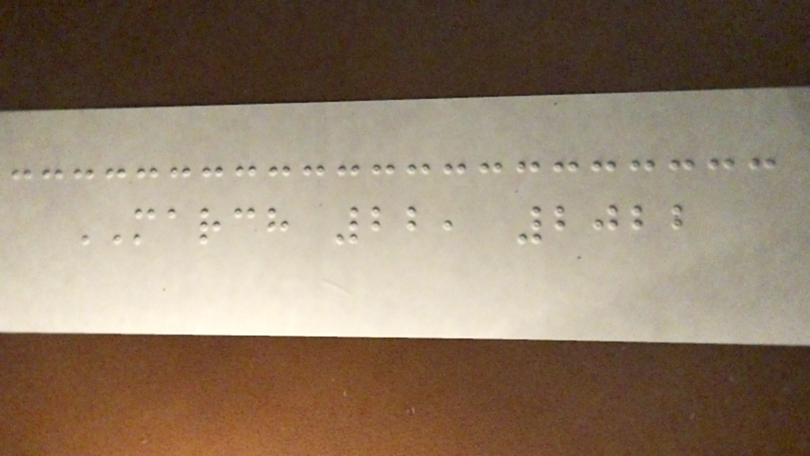MARCH 22, 2022
